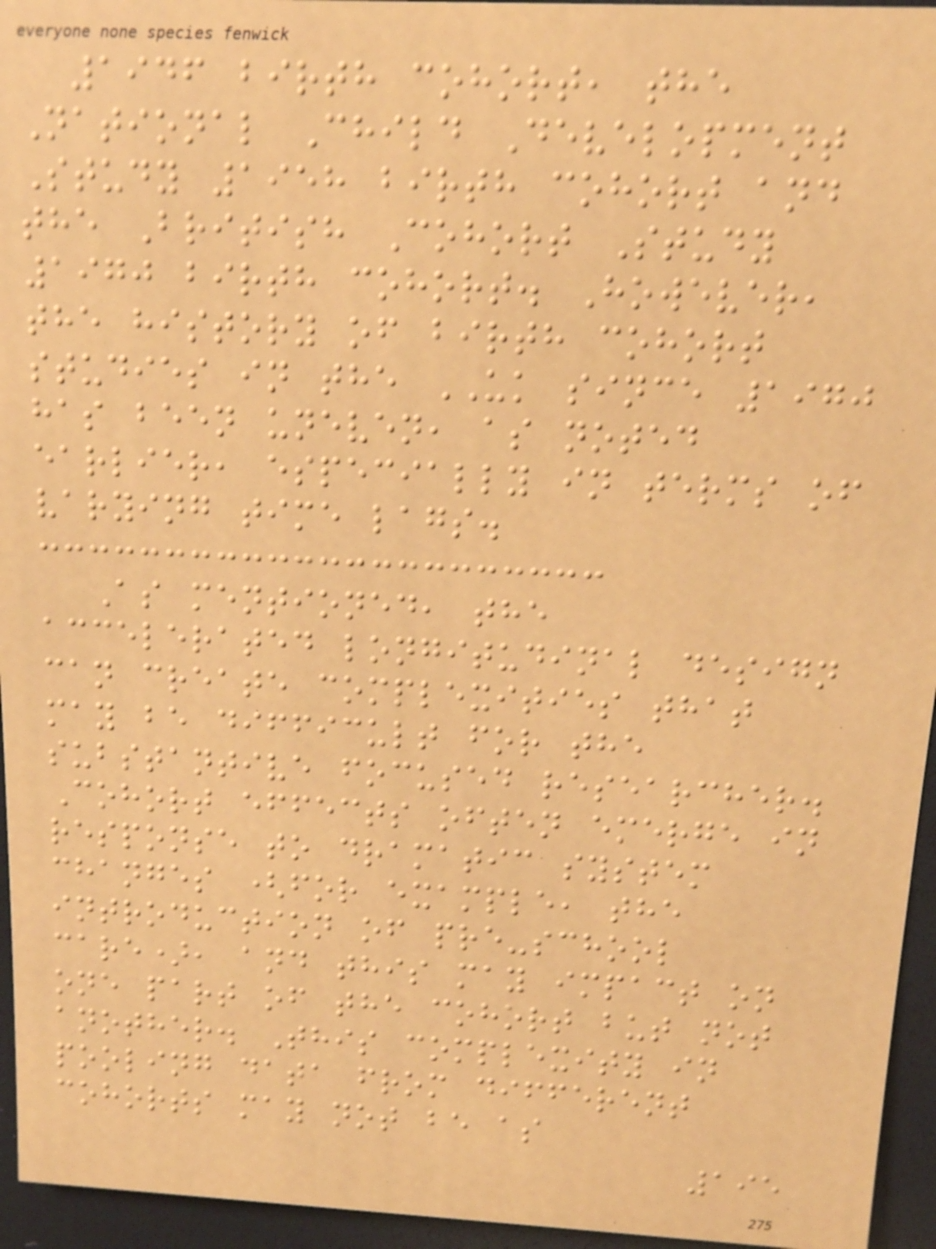1946 birth cohort, the
National Child Development
Study 1958 birth cohort and
the British Cohort Study
1970 birth cohort. However,
the history of birth cohort
studies in the UK since 1970
has been uneven, as noted
earlier, especially in terms of
varying time lags.
As mentioned, the
accelerated longitudinal design
can create complexities that
may be difficult for the
substantive focused researcher.
Cohort effects often emerge in
response to dramatic system
changes (for example, the
introduction of pre-school
care), and this may impact on
one part of the cohort but not
another. This complexity in
pooling data from different
cohorts may not be as
195
